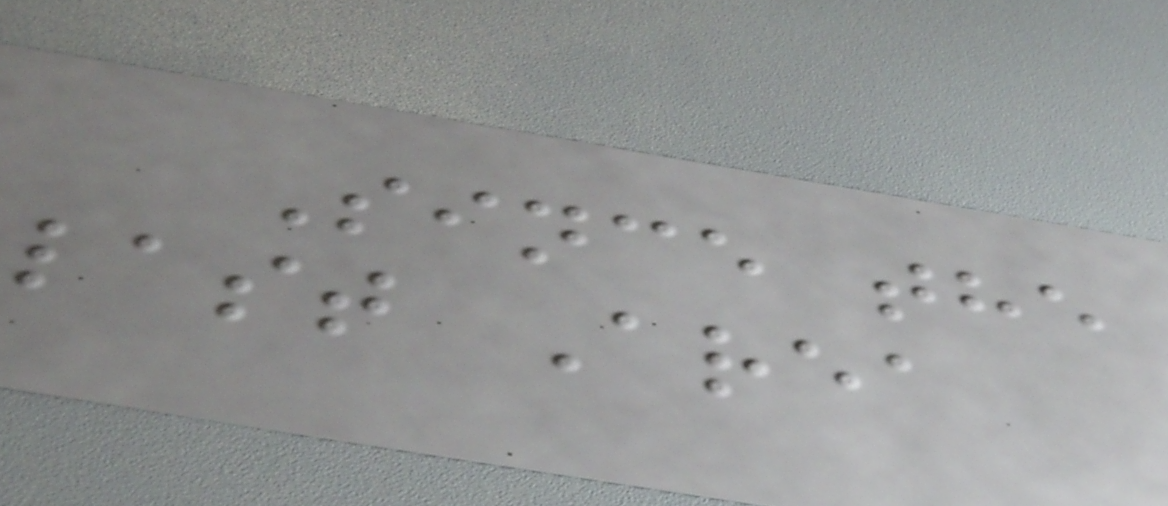Since the
last Area
